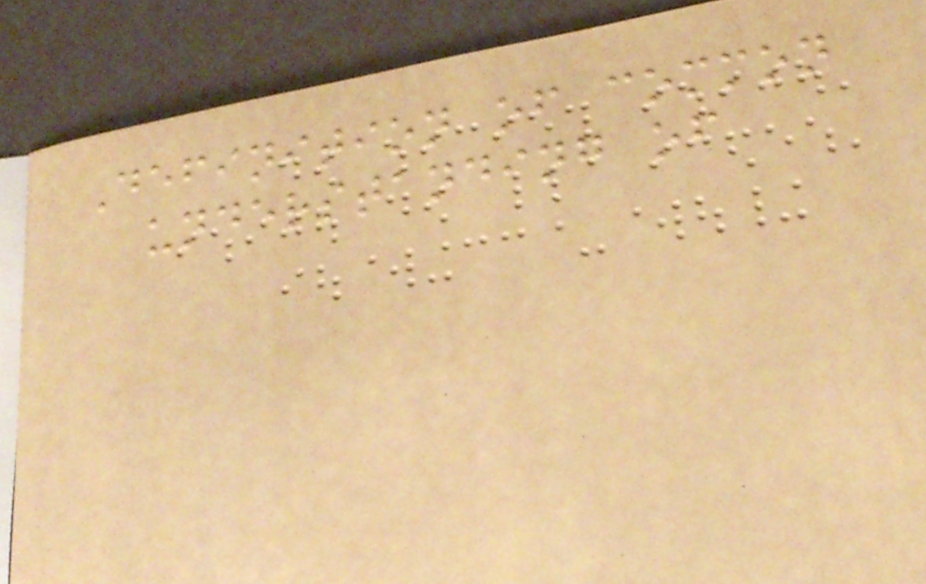Definition of common
understanding of
